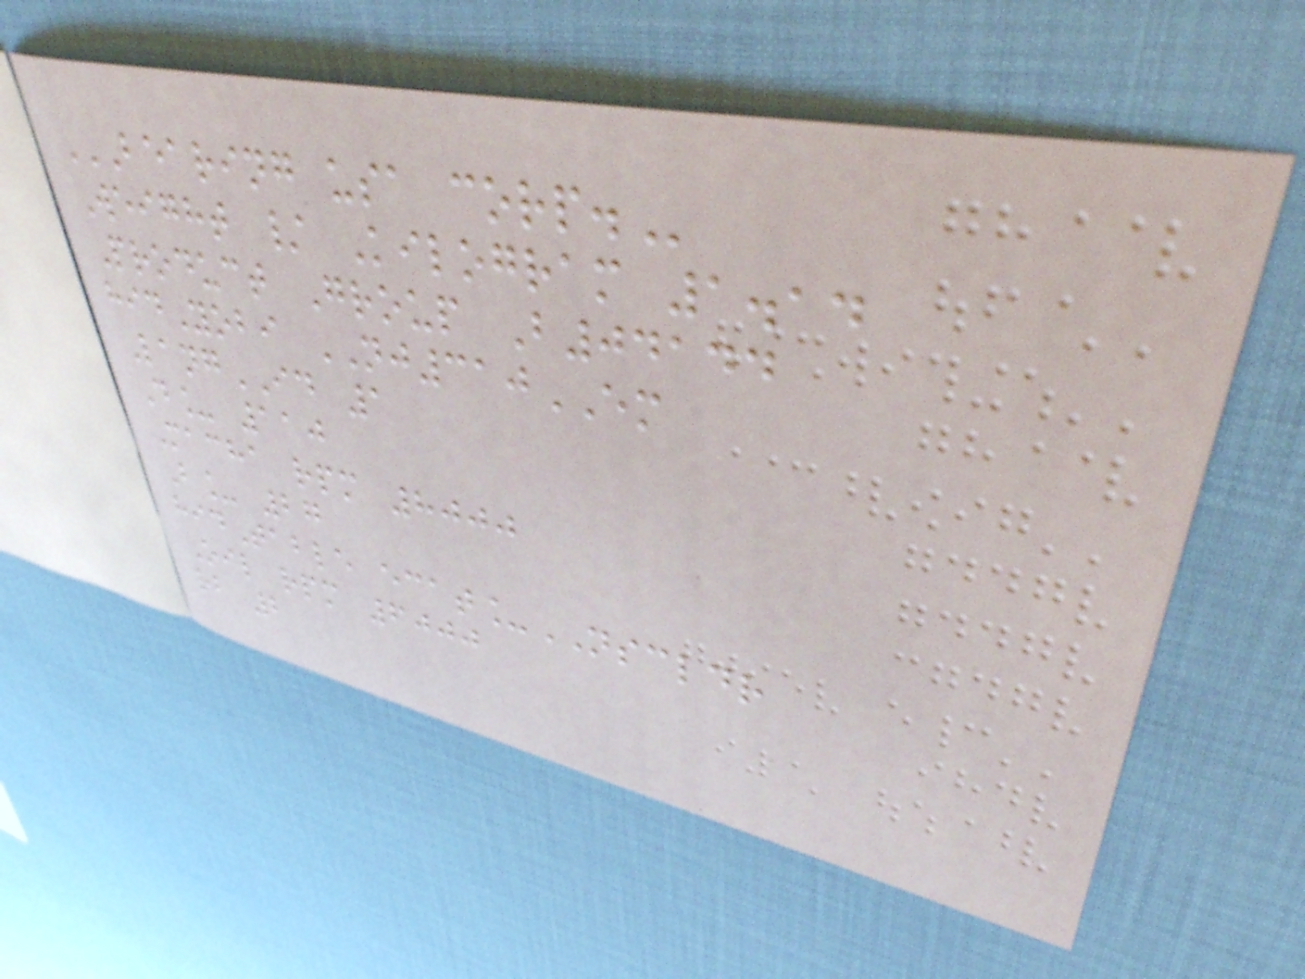BEARING USA CORP.
Weight / Kilogram 1.14
Product Group B04144
hidYobi NJ310EM
LangID 1
D_ 110
Macha rpm 8000
B_ 27
hidTable ecat_NSCLDR
Oil rpm 6000
rb 2
